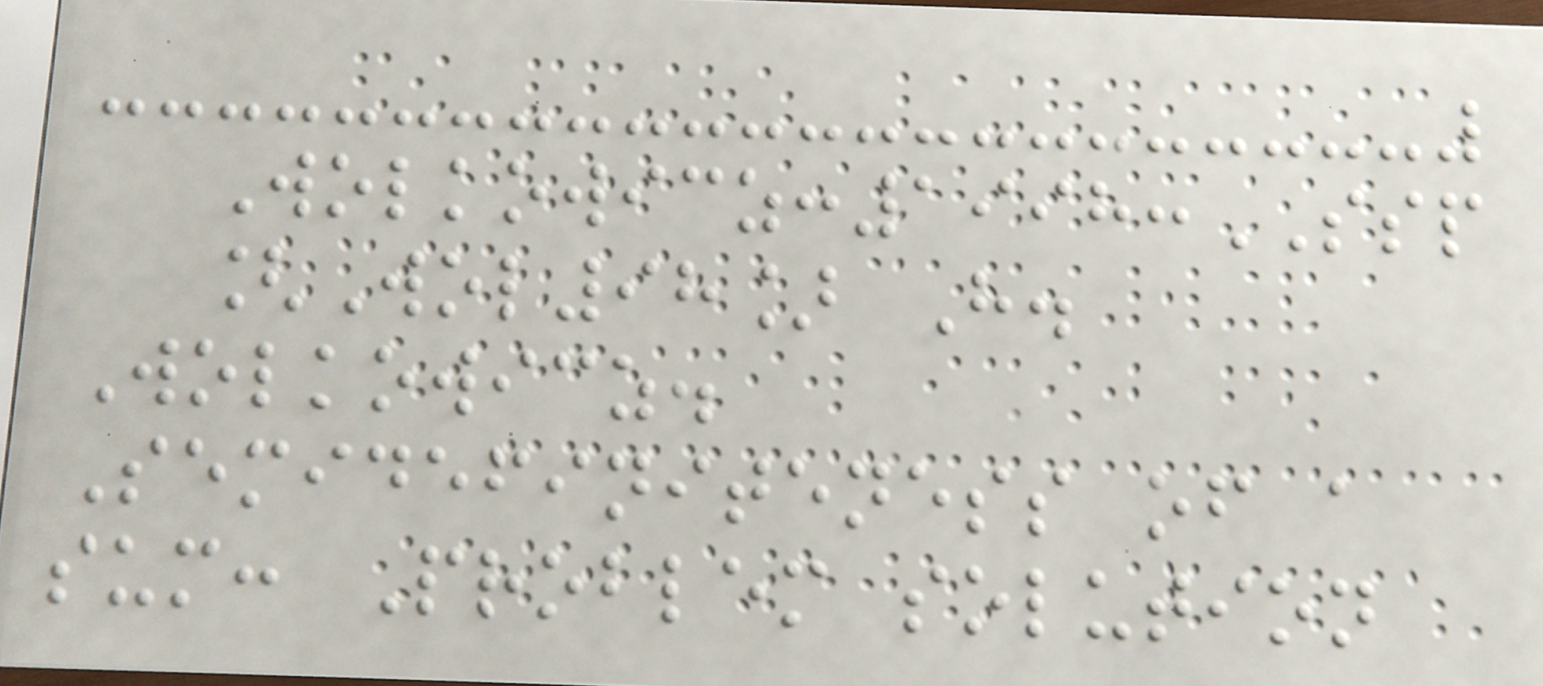Wolkowicz:1998:SSP
[Wol98] H.
Wolkowicz.
Semidefiniteness of a
sum: Problem solution
